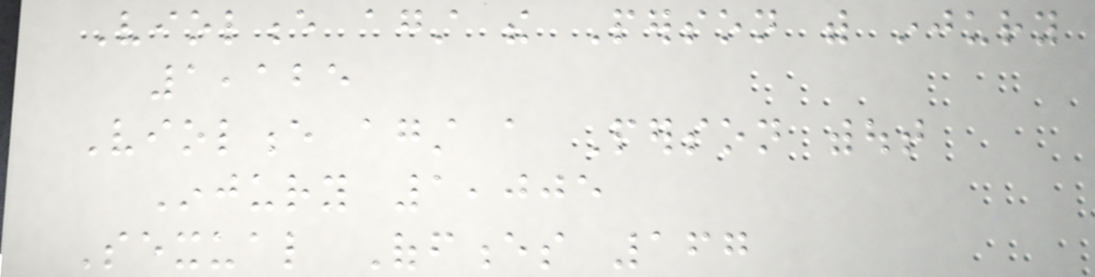Violence against the Person with injury
1,125
Violence against a Person without
Injury 1,005
Sexual Offences 167
